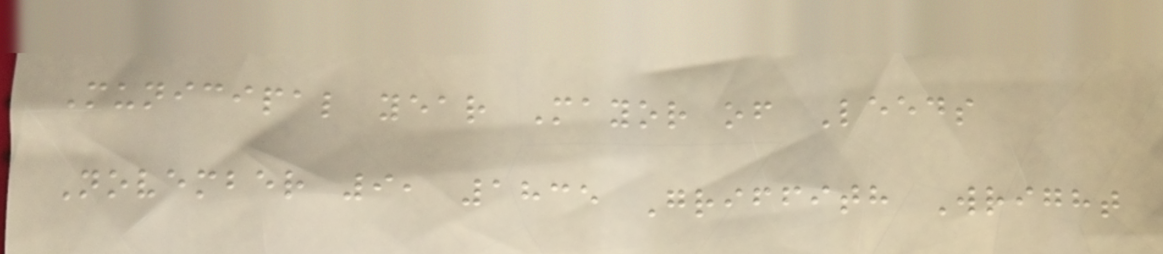Municipal year Mayor of Leeds
November 9, 1835 Griffith Wright
